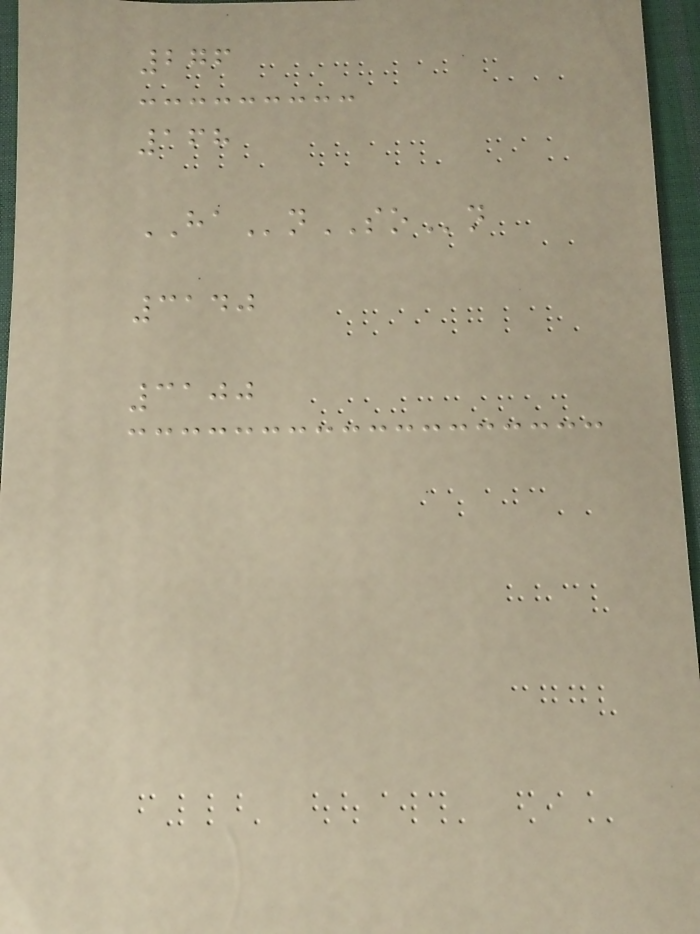276
168
HAnSOn
3140
3100
